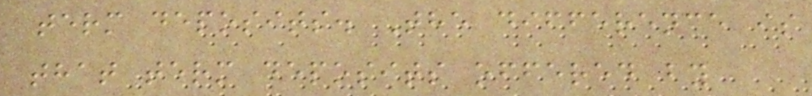term deposits. The difference is
that term deposits offered by
